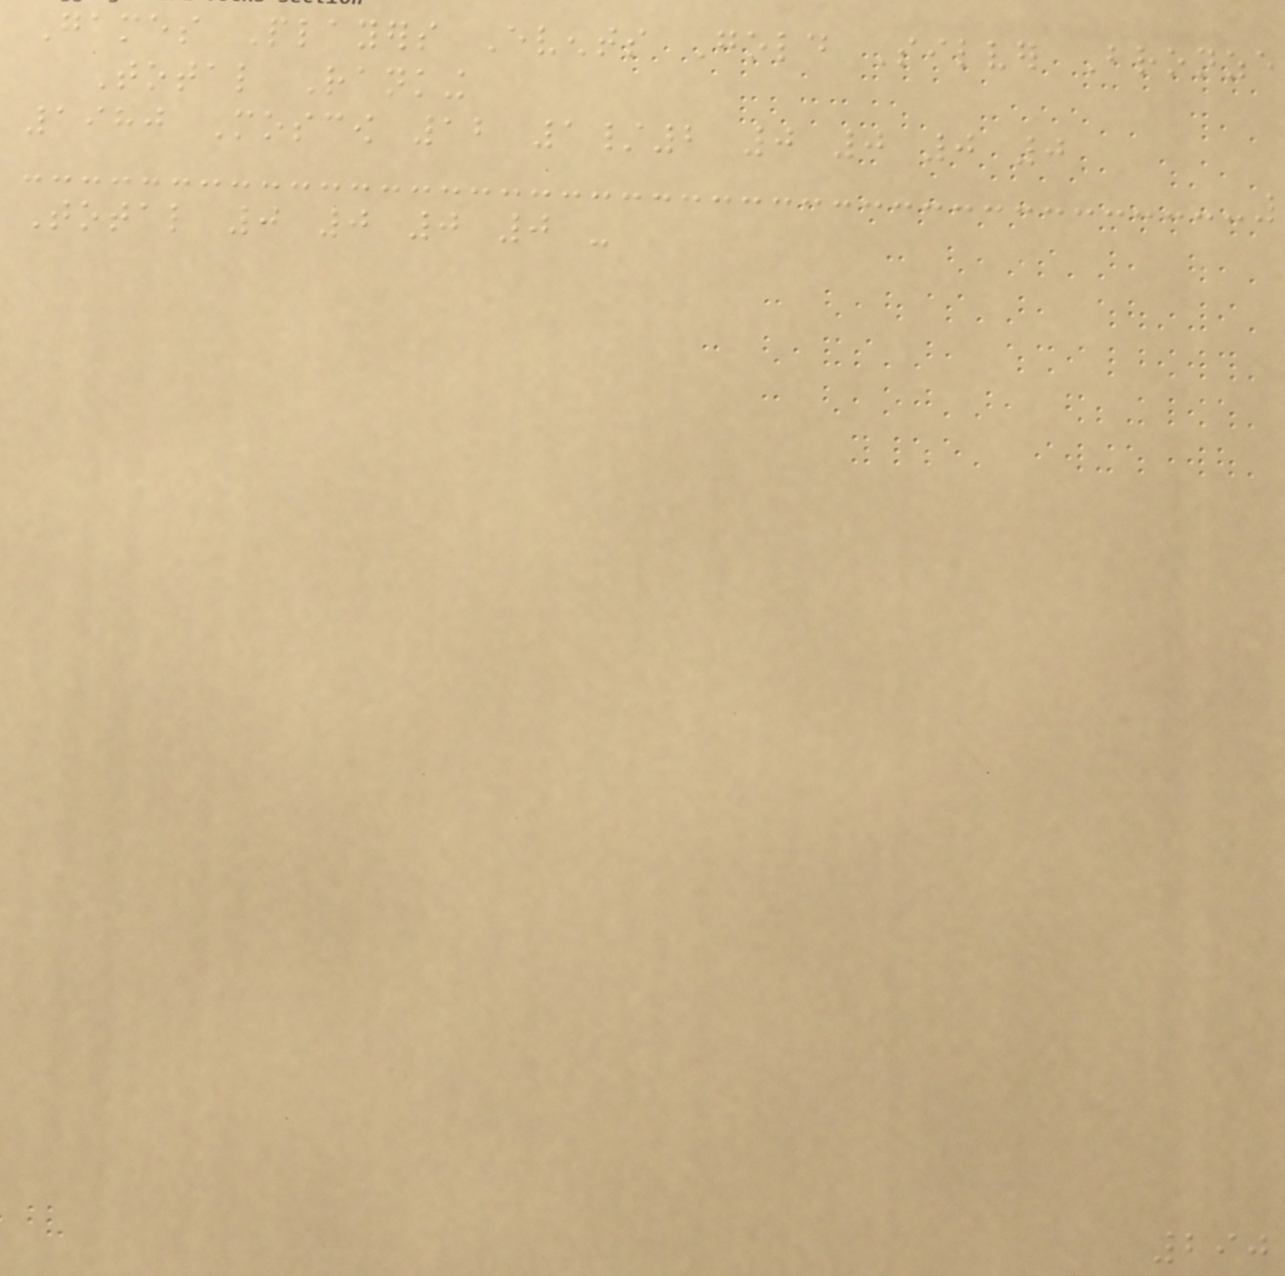Games Players Events Gold Silver Bronze
Total Ranking
1980 Moscow 12 1/2 0 0 0 0
Total 0 0 0 0 -
290
